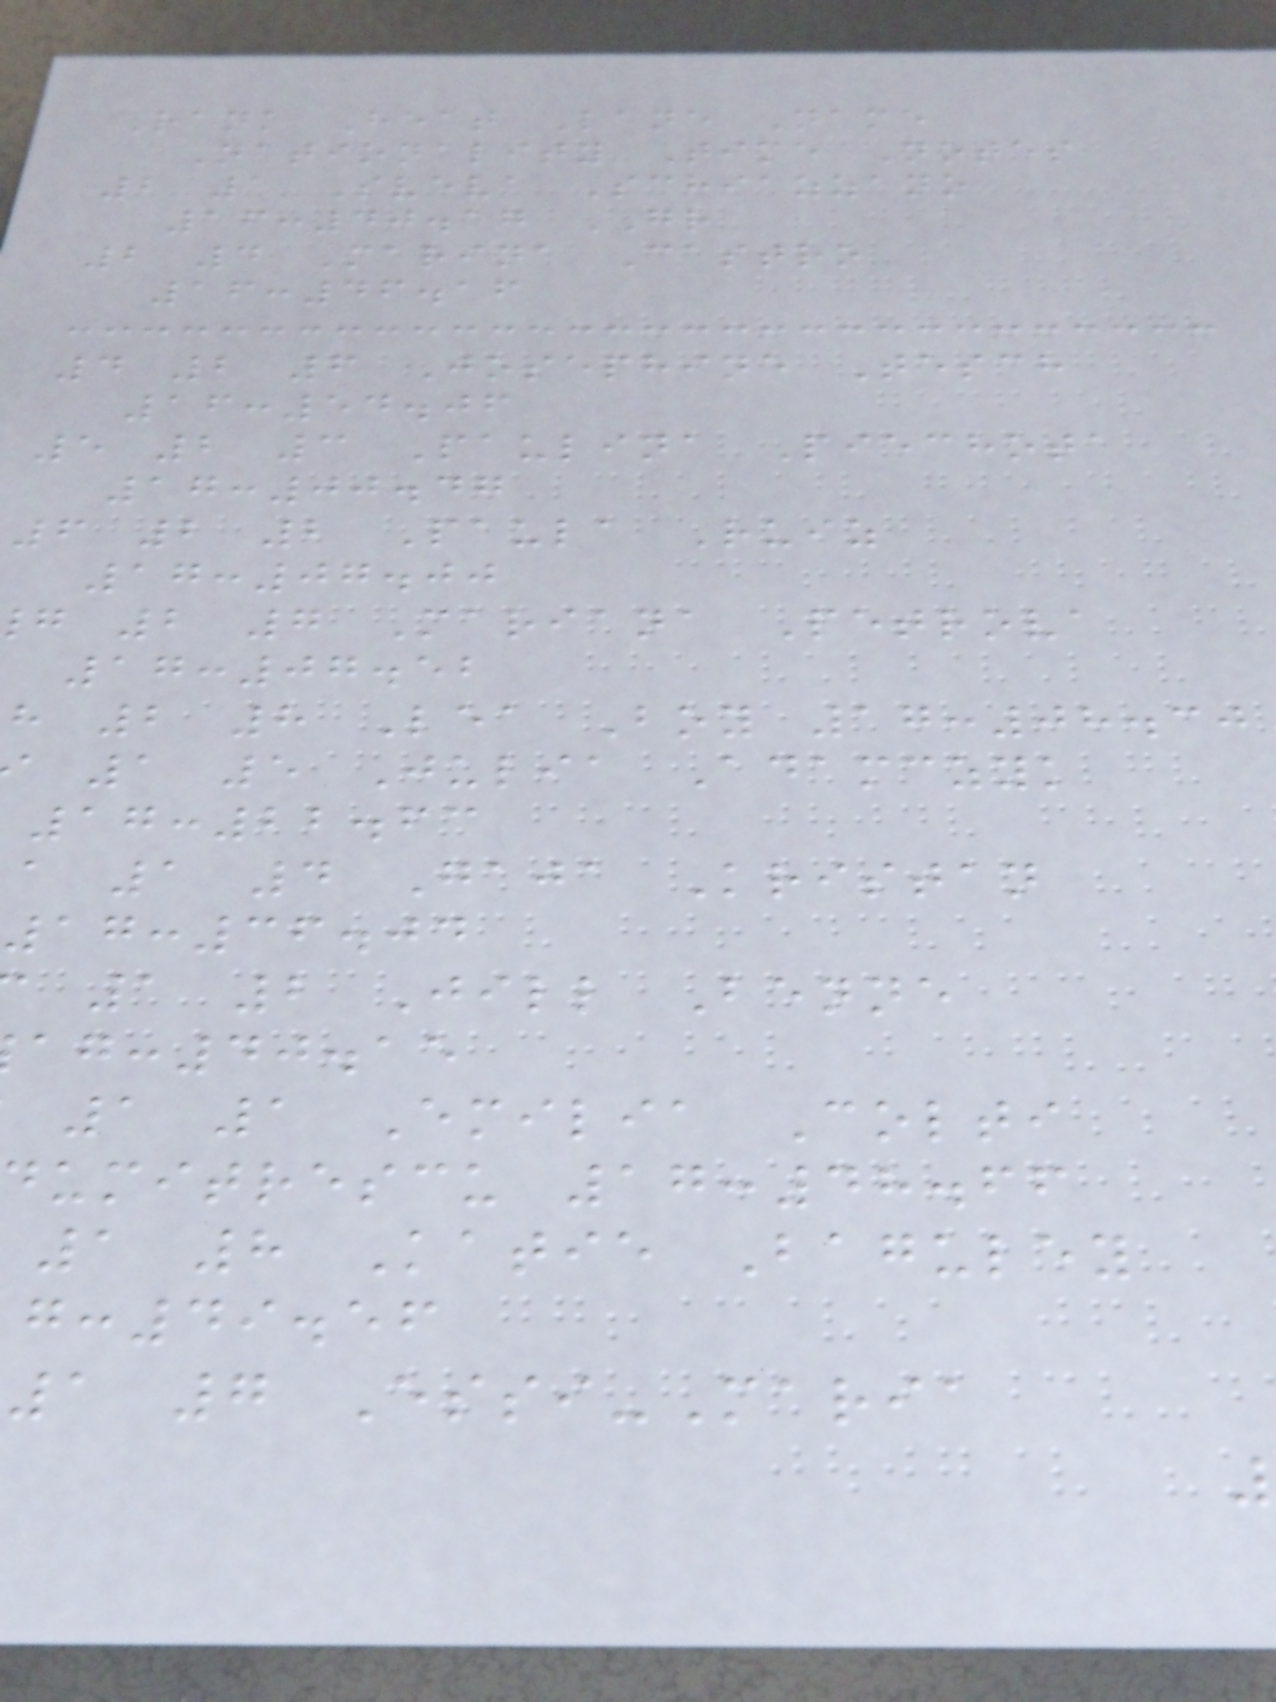Rank Heat Lane Name
Nationality Time Notes
2 1 Sveva Schiazzano
16:40.17 GR
2 4 Marina Castro
16:46.16
4 2 6 Josephine Tesch
16:54.06
5 2 3 Paulina Piechota
17:00.47
6 2 2 Paula Ruiz
17:07.00
g 2 7 Mariana Petrova
17:07.52
h 2 8 Lea Boy 17:08.30
1 5 Julia Adamczyk
17:22.63
a 1 4 Gaja Kristan
17:36.04
1 2 Jill Benne
:40.15
1 1 Emilia Colti
umitrescu 17:48.66
1 8 Katie Baguley
:49.56
1 7 Essi-Maria
